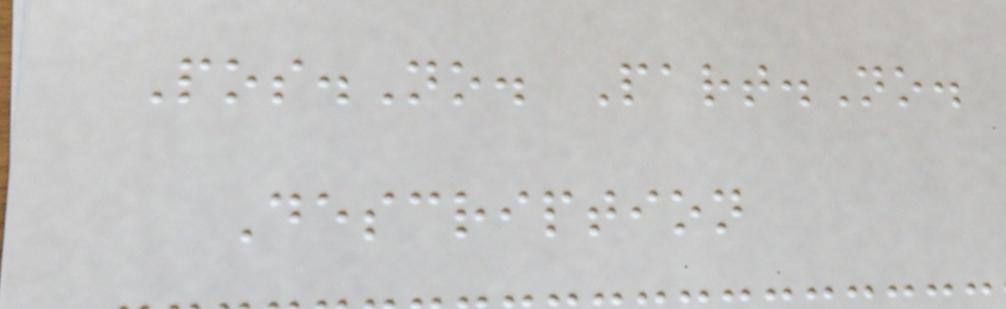Pos.No. Part.No.
Description
